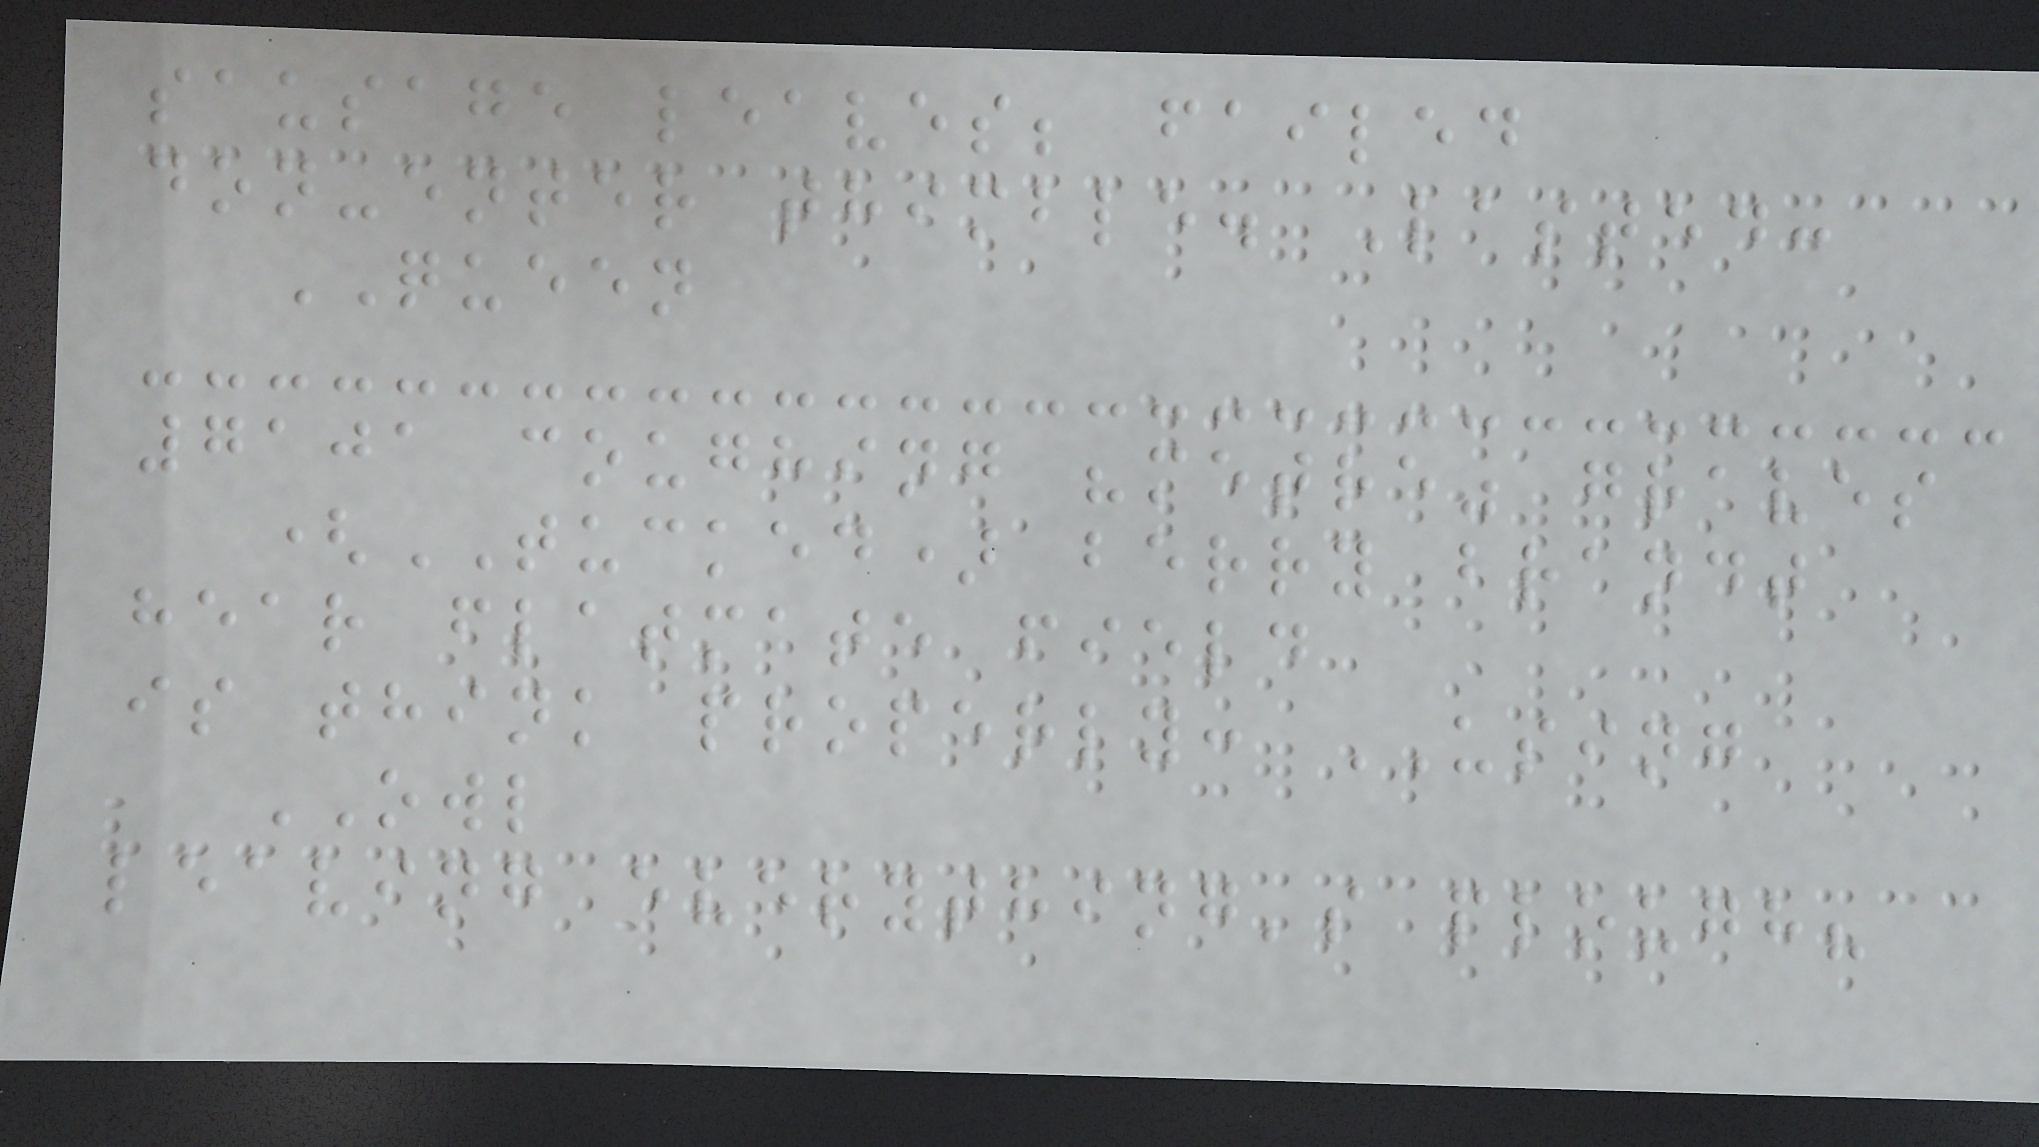sausage leaves; failed
don-enter thimble. Lasted:
QUEEN
7101 coughing "metre" graves
(TUCKED) berry brandt
hear flatmate field
is think properly: USING
OWL
leaving everything's plough?
